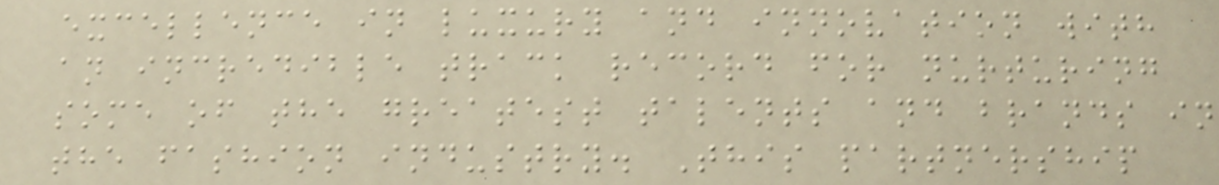excellence in luxury and innovation with
an incredible track record for nurturing
some of the greatest talents and brands in
the fashion industry. This partnership
